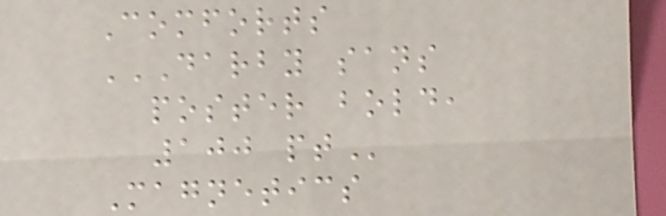Comforts
DARBY SANS
POSTER BOLD,
100 PT
Magnetics
